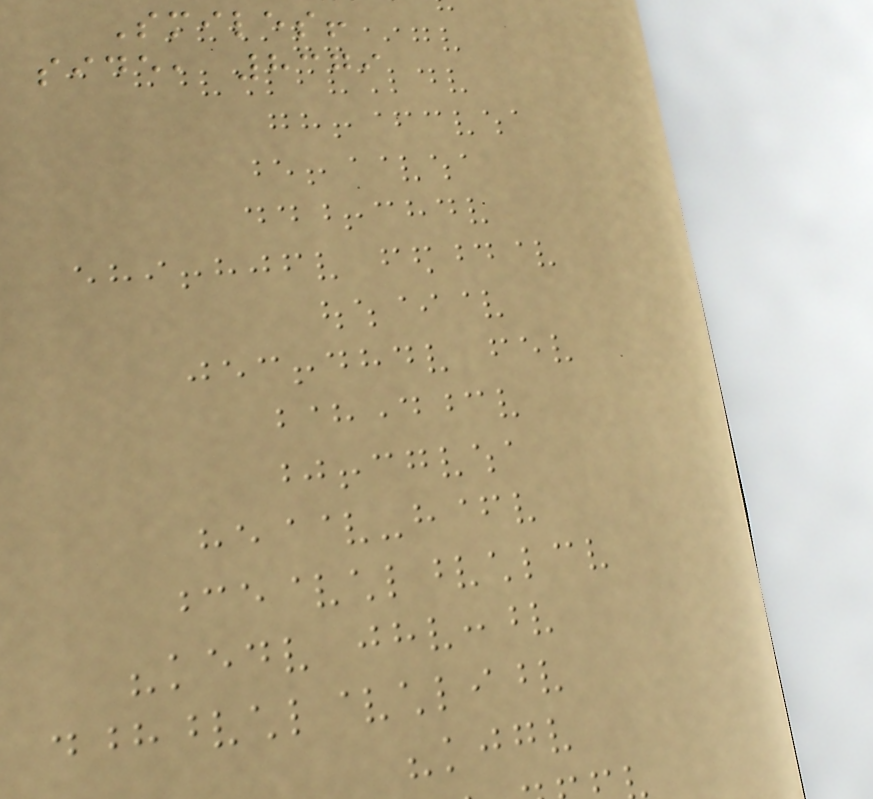Smiles!
side, 8379
